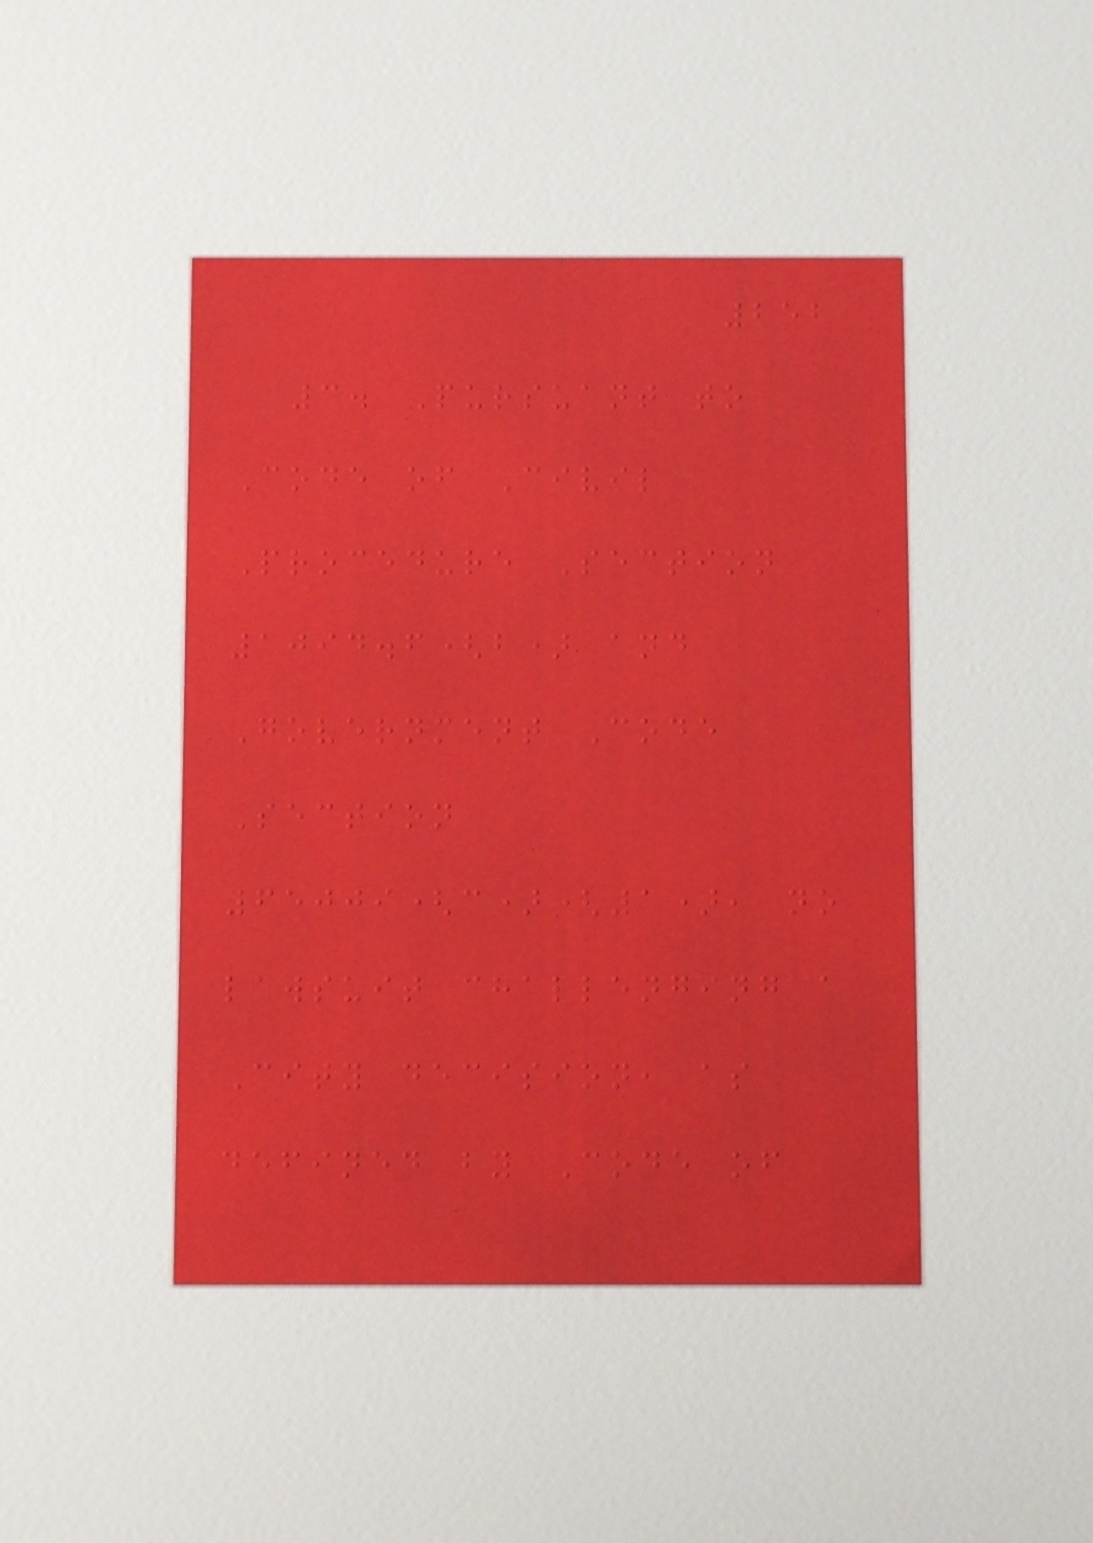252
3. Pursuant to
Code of Civil
Procedure Section
1094.6(b) and
Government Code
Section
65009(c)(1), no
lawsuit challenging a
City decision, as
defined by Code of
